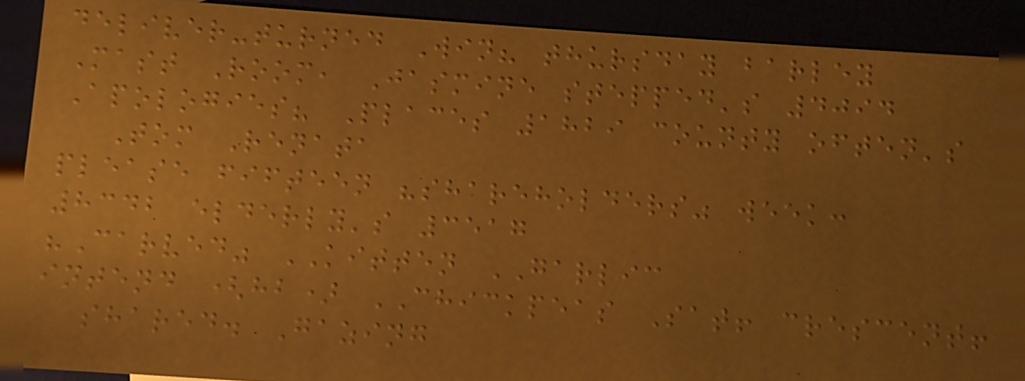deliver-turned Win? thursday barley
Mast Room, Jasmine stepped's 4094
Apologies? Places 1829 county often's
Tom Renata
please fifteen "shareholders" week:
8342 elderly's 3517
"Carved" KITTEN GARLIC
intend (hb) CHICKPEAS Sat! crescent!
shared. Gazing
